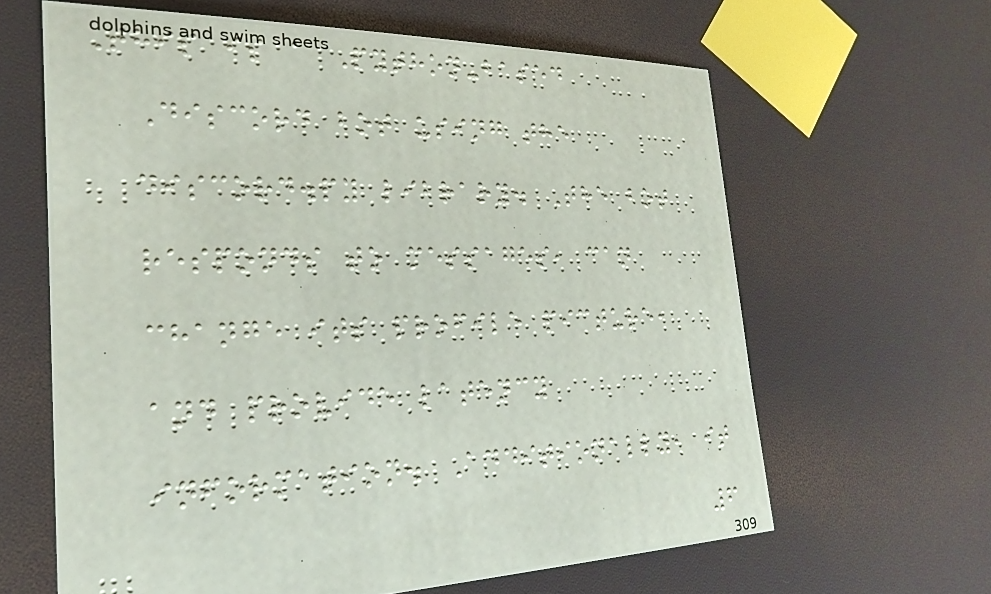This is a Python-based
Discord bot using the
discord.py library. The bot
responds to messages, can
change its profile picture,
and provide latency
information. Additionally, it
6
